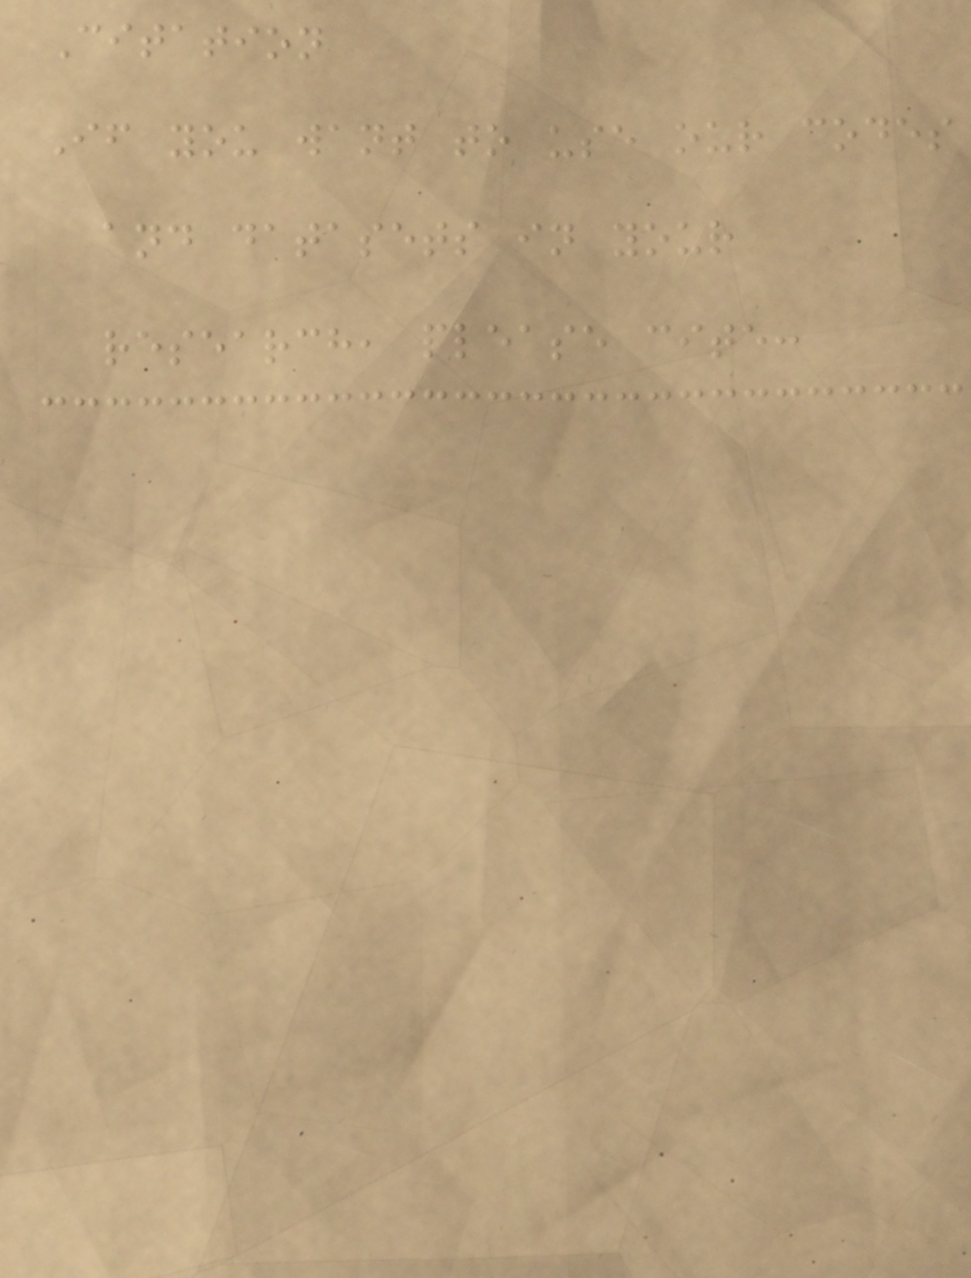Citation
If you want to use our codes
and datasets in your
research, please cite:
